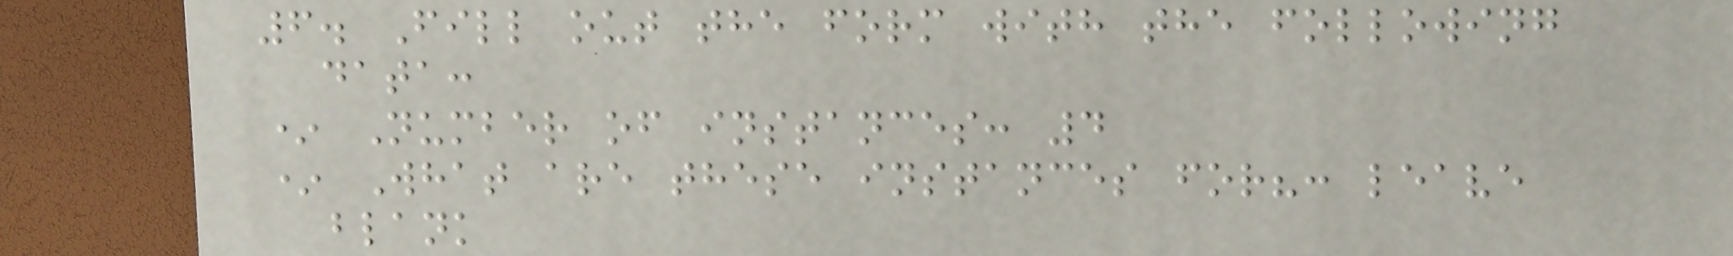6. Fill out the form with the following
data:
* Number of instances: 4
* What are these instances for?: leave
blank
